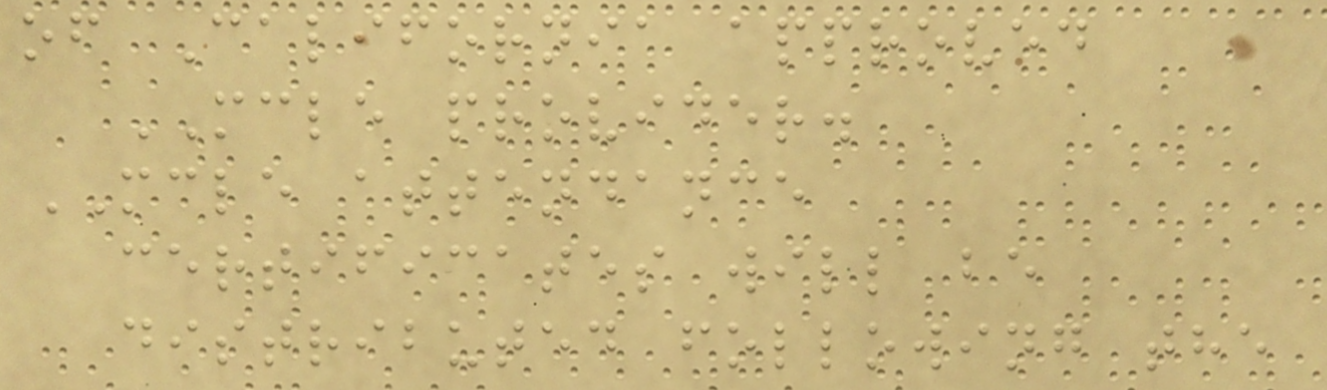of California approved
MCLE provider.
MCLE attendance
certificates will be
distributed following the
